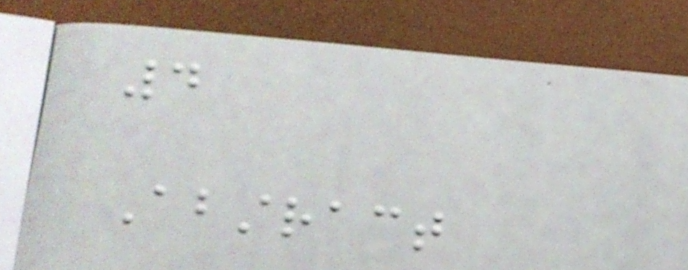4
Abstract
